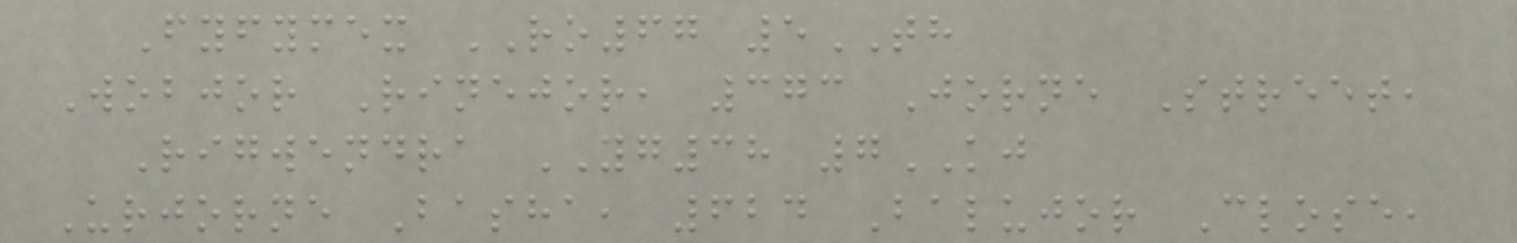Fyfymex RO67 5TH
Wobjor Rinejor, 373 Jorne Street,
Rigwendra YG38 7KJ
Urjorne Basha, 624 Balujor Close,
